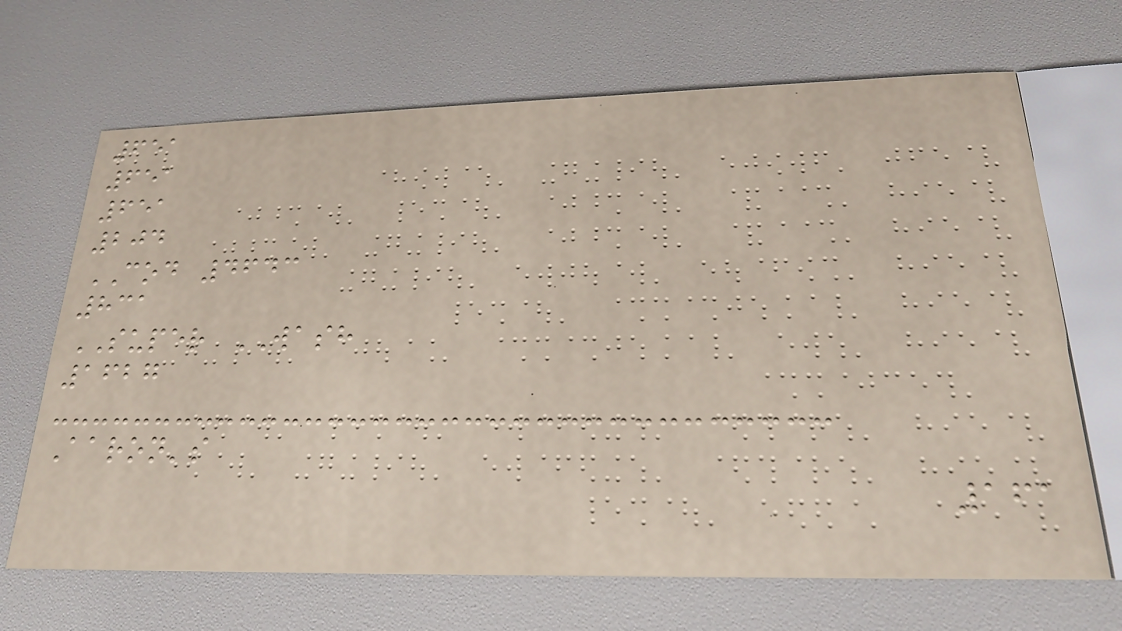651
651
651
204
COD 4643
831
SUPER WASH
1627
Aaron's
161
